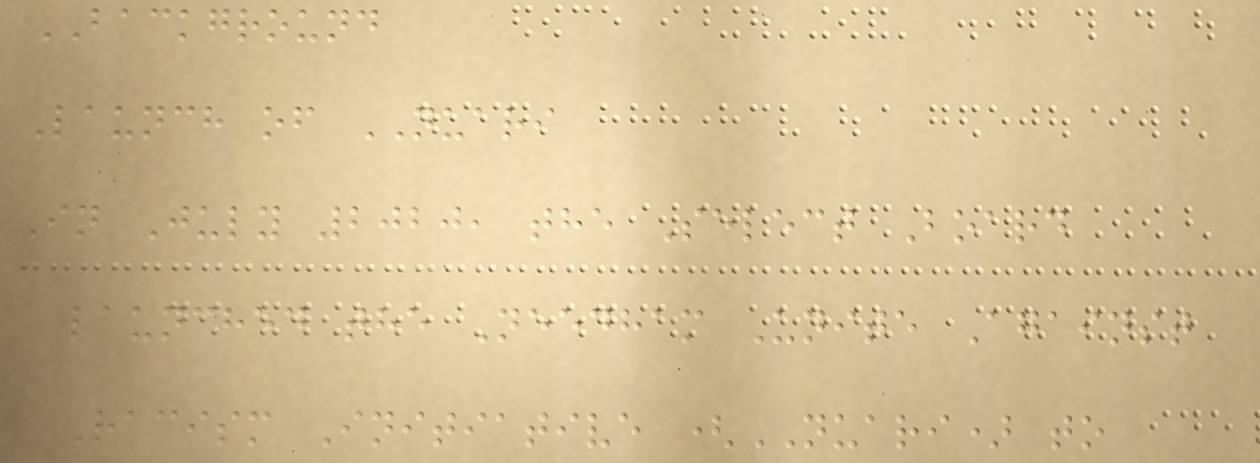BACKGROUND
Launch of NUARI
In July 2020, the Select Board
launched the Needham Unite Against
Racism Initiative (NUARI) to
